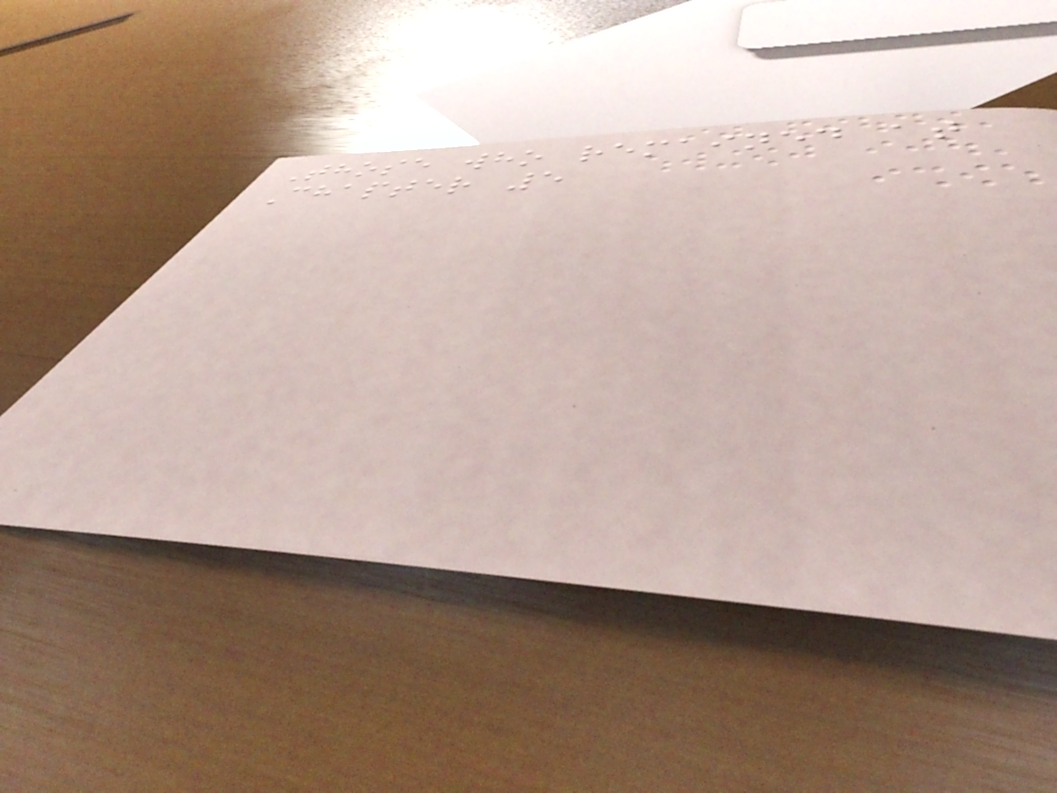Those who remained at
Chapter 5
